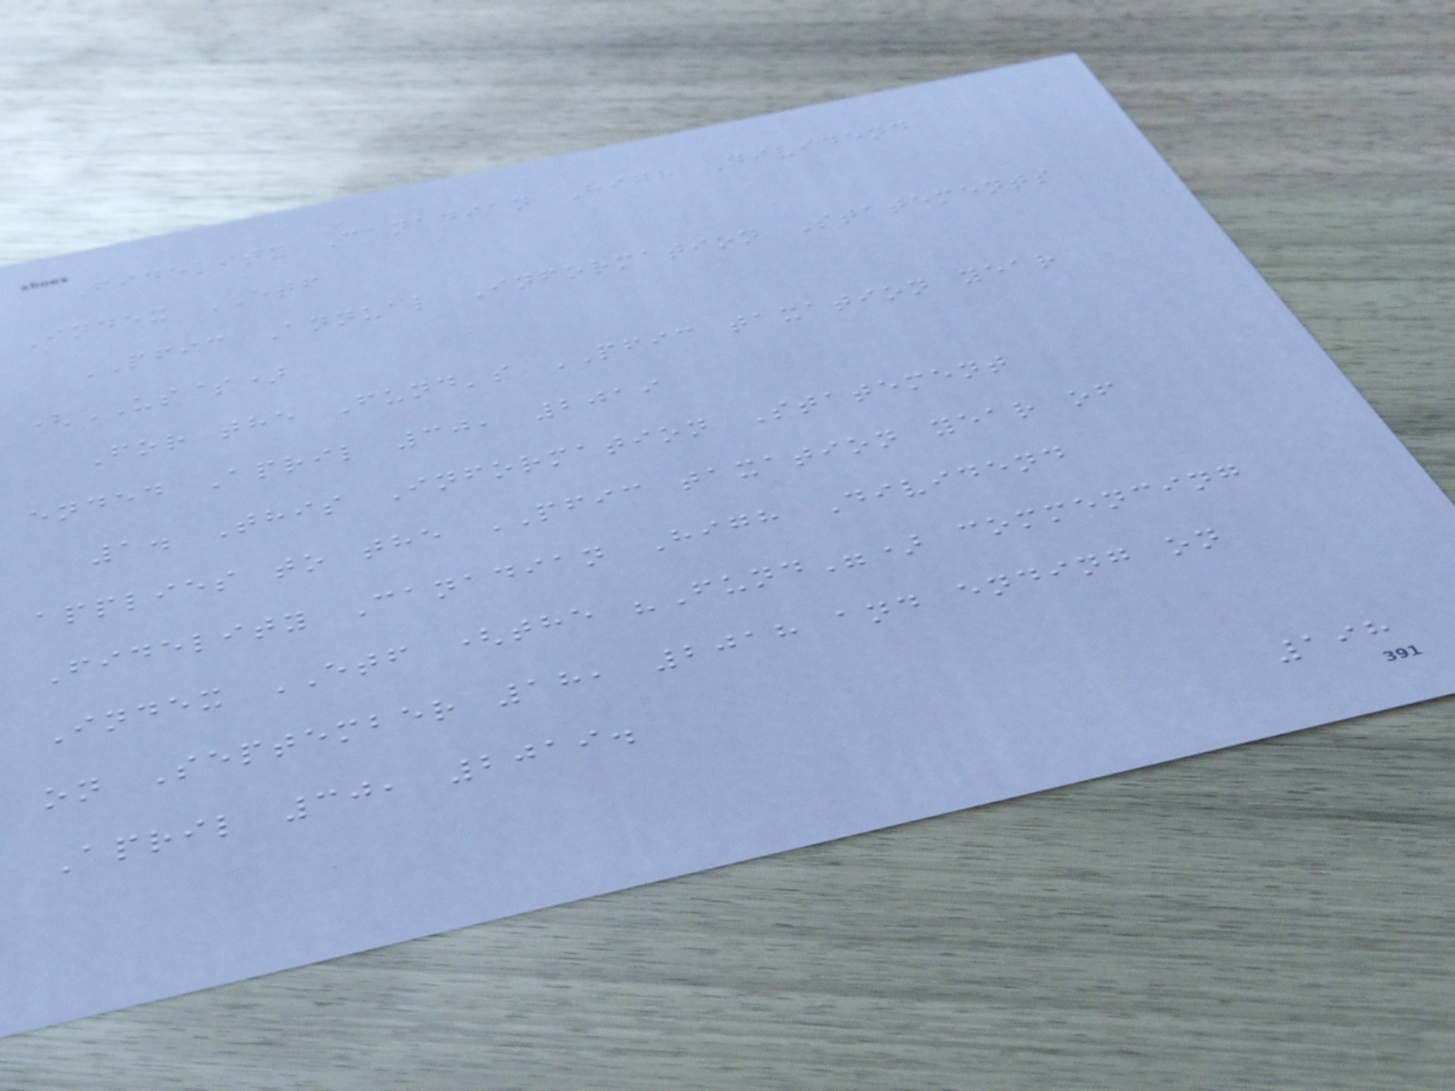Fidelity Canadian High Dividend
Index ETF
PFIC Annual Information Statements
(US$)
For the Fund's PFIC taxation year
ended April 30, 2019
1. This Information Statement
applies to the PFIC taxation year of
Fidelity Canadian High Dividend
Index ETF (the "Fund") commencing
on September 18, 2018 and ending on
April 30, 2019.
198
